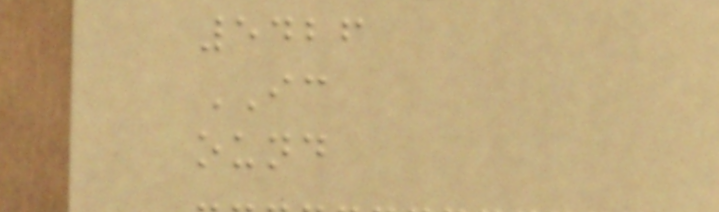5426
IC
ound
